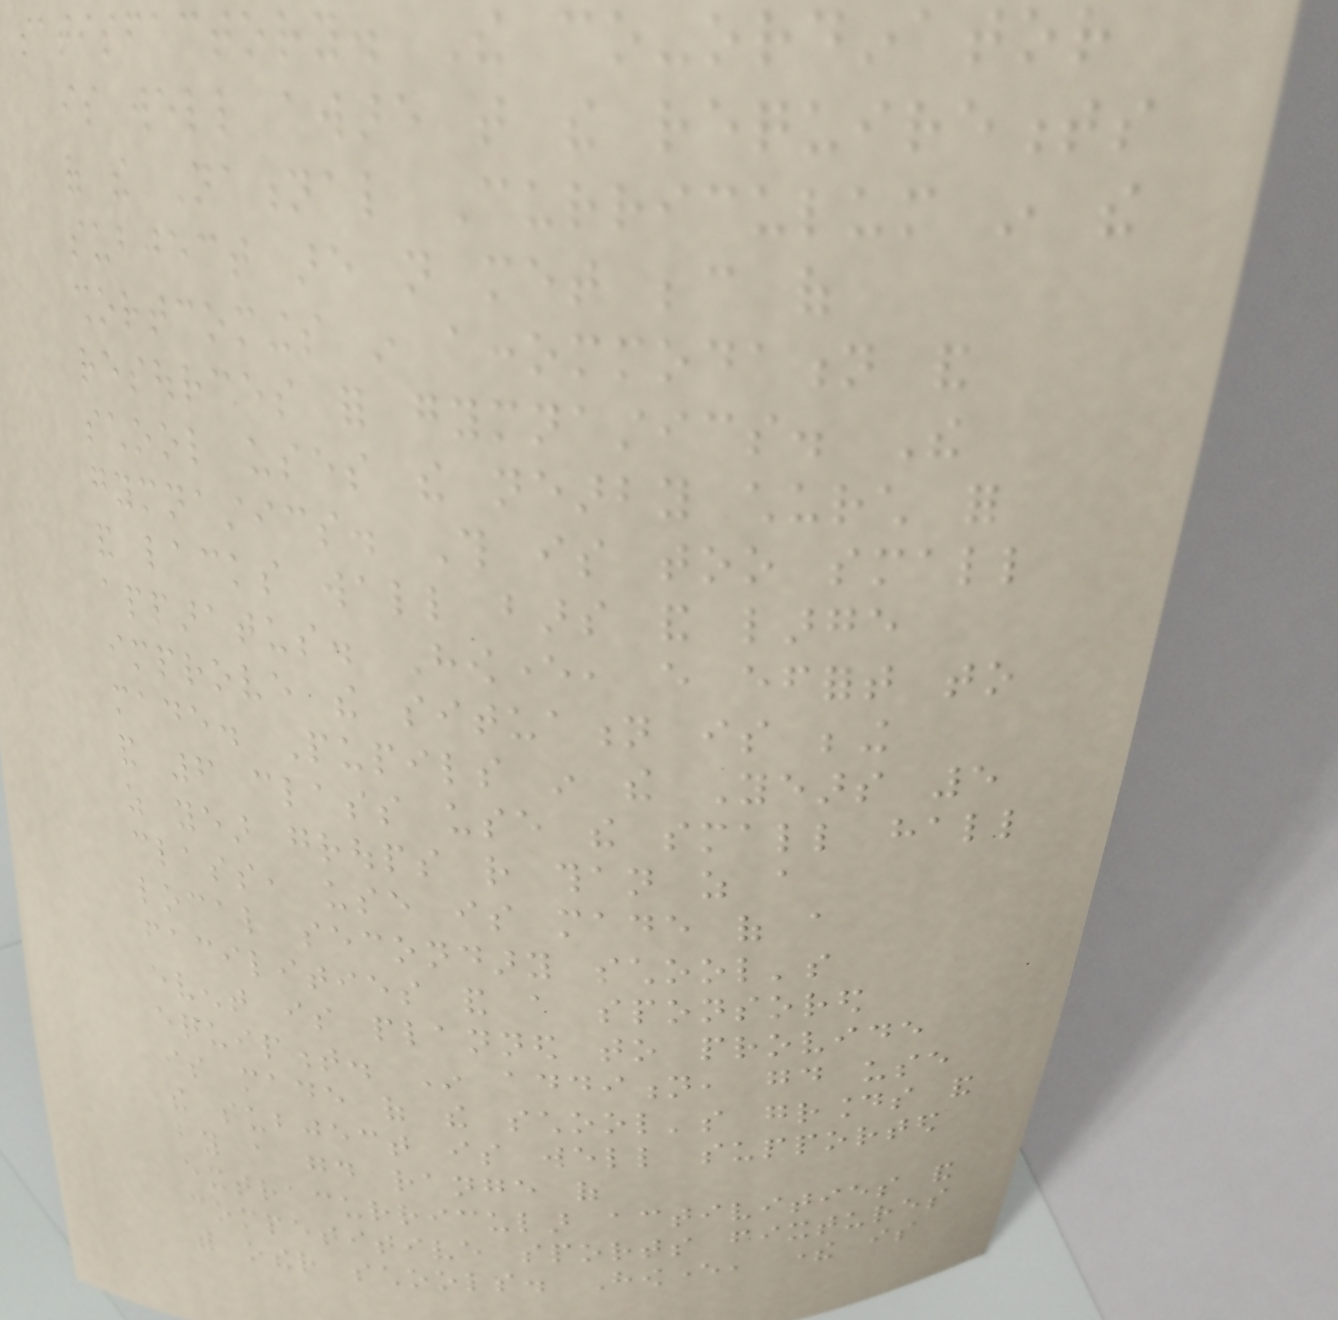satisfactory. The co-ordinator
is well aware that the requirements
of the National Curriculum in the
subject are not met because of
shortcomings in accommodation and
resources for gymnastics. The
school uses the nearby church for
gymnastics. This is too small
and lacks wall bars and large
apparatus. However, every effort to
improve the situation is being
made. Pupils in the Years 5
and 6 class use the small hall
as year groups rather than as a
class, use is made of a
local secondary school's
facilities and a sponsored
event is planned to provide
equipment. In addition, good use
is made of the school's grounds and
the subject is well supported
by a good range of
extracurricular activities and
competitive sports fixtures
with other schools. However, there is
